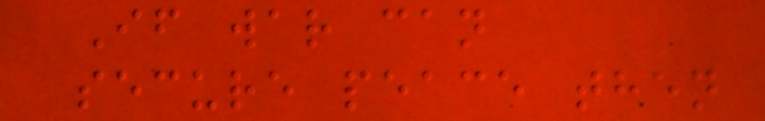If war can
secure peace then
